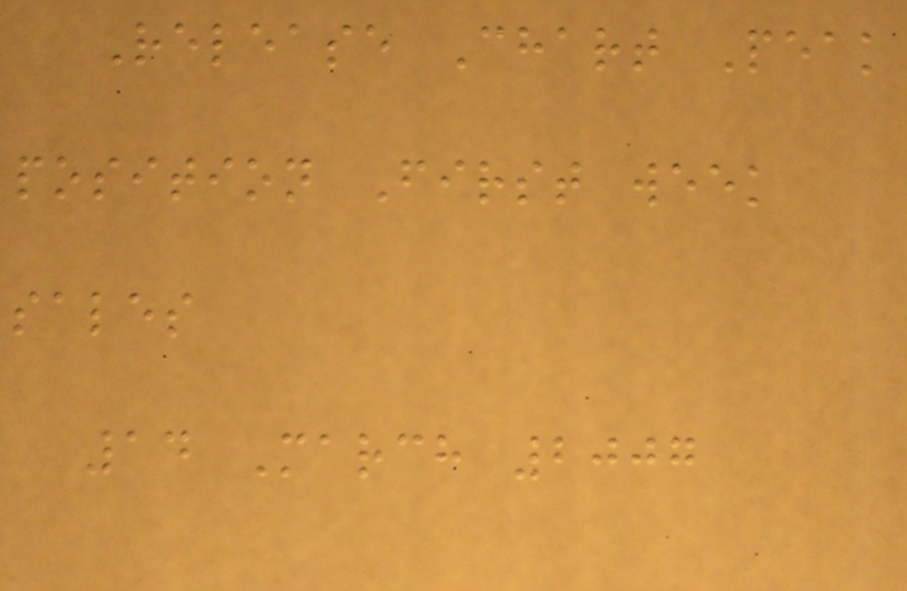Release Chart Peak
position First week
sales
14 March 2007
